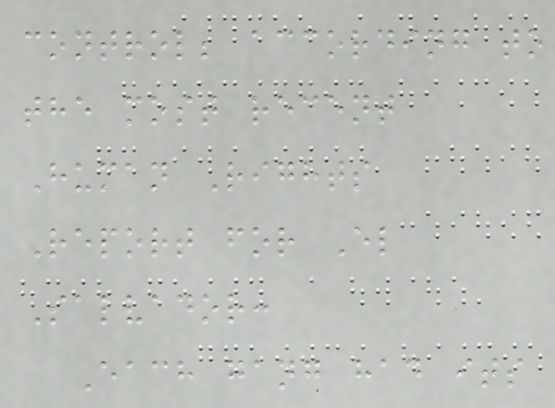control; according to
the most recent
Human Rights
Report for El
Salvador:
Each gang had its
